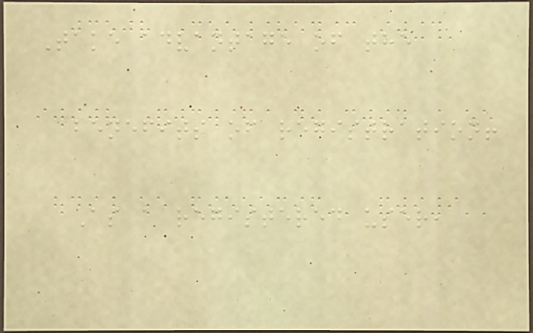Take advantage of the
benefits of registration!
As a registered user,
